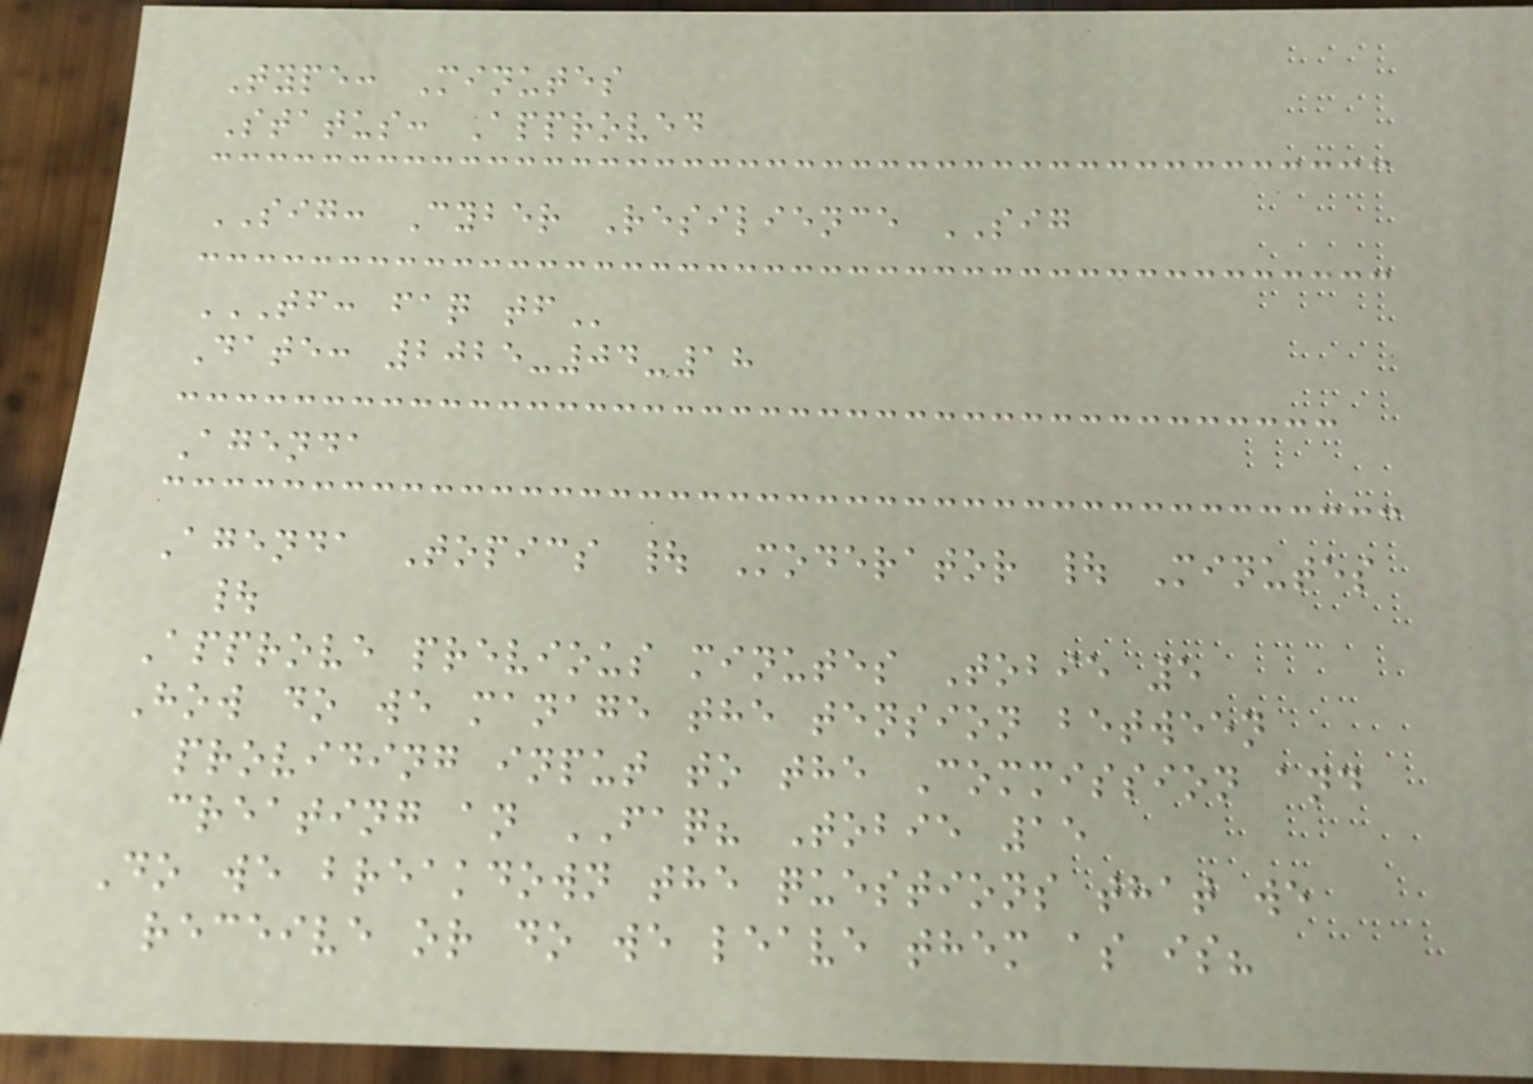Type: Minutes
Status: Approved
SIG: Cyber Resilience SIG
TF: FAQ TF
Date: 2025-04-18
Agenda
Agenda Topics | Moderator | Minutes
|
Approve previous minutes Tobie 5
How do we manage the tension between
providing input to the Commission and
creating an FAQ? Tobie 15
Do we breakdown the questions that we
receive or do we leave them as is?
